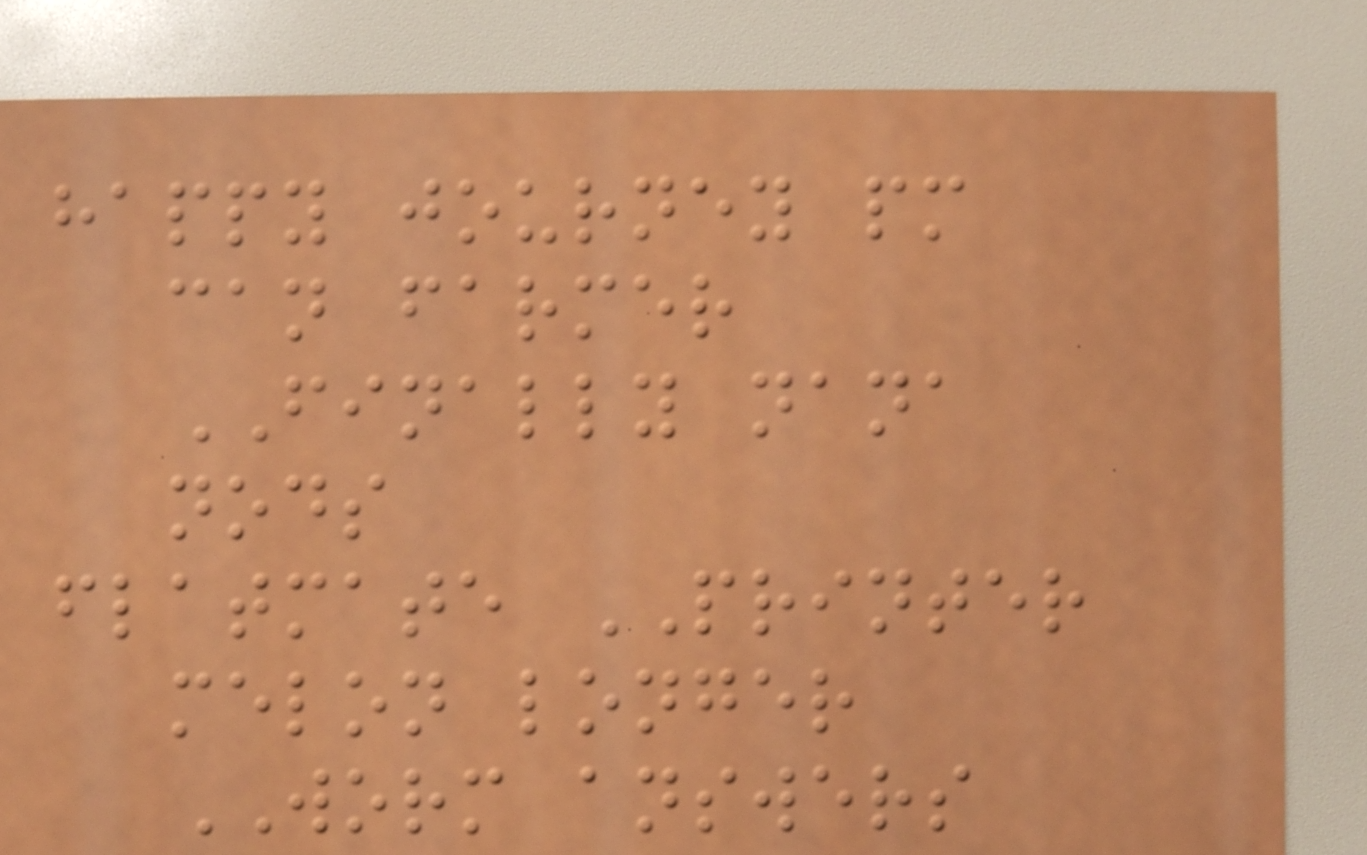happy journey pm
can farmer
FINALLY nana
nods
flatmate PRINTER
melon longer
WORM answers
